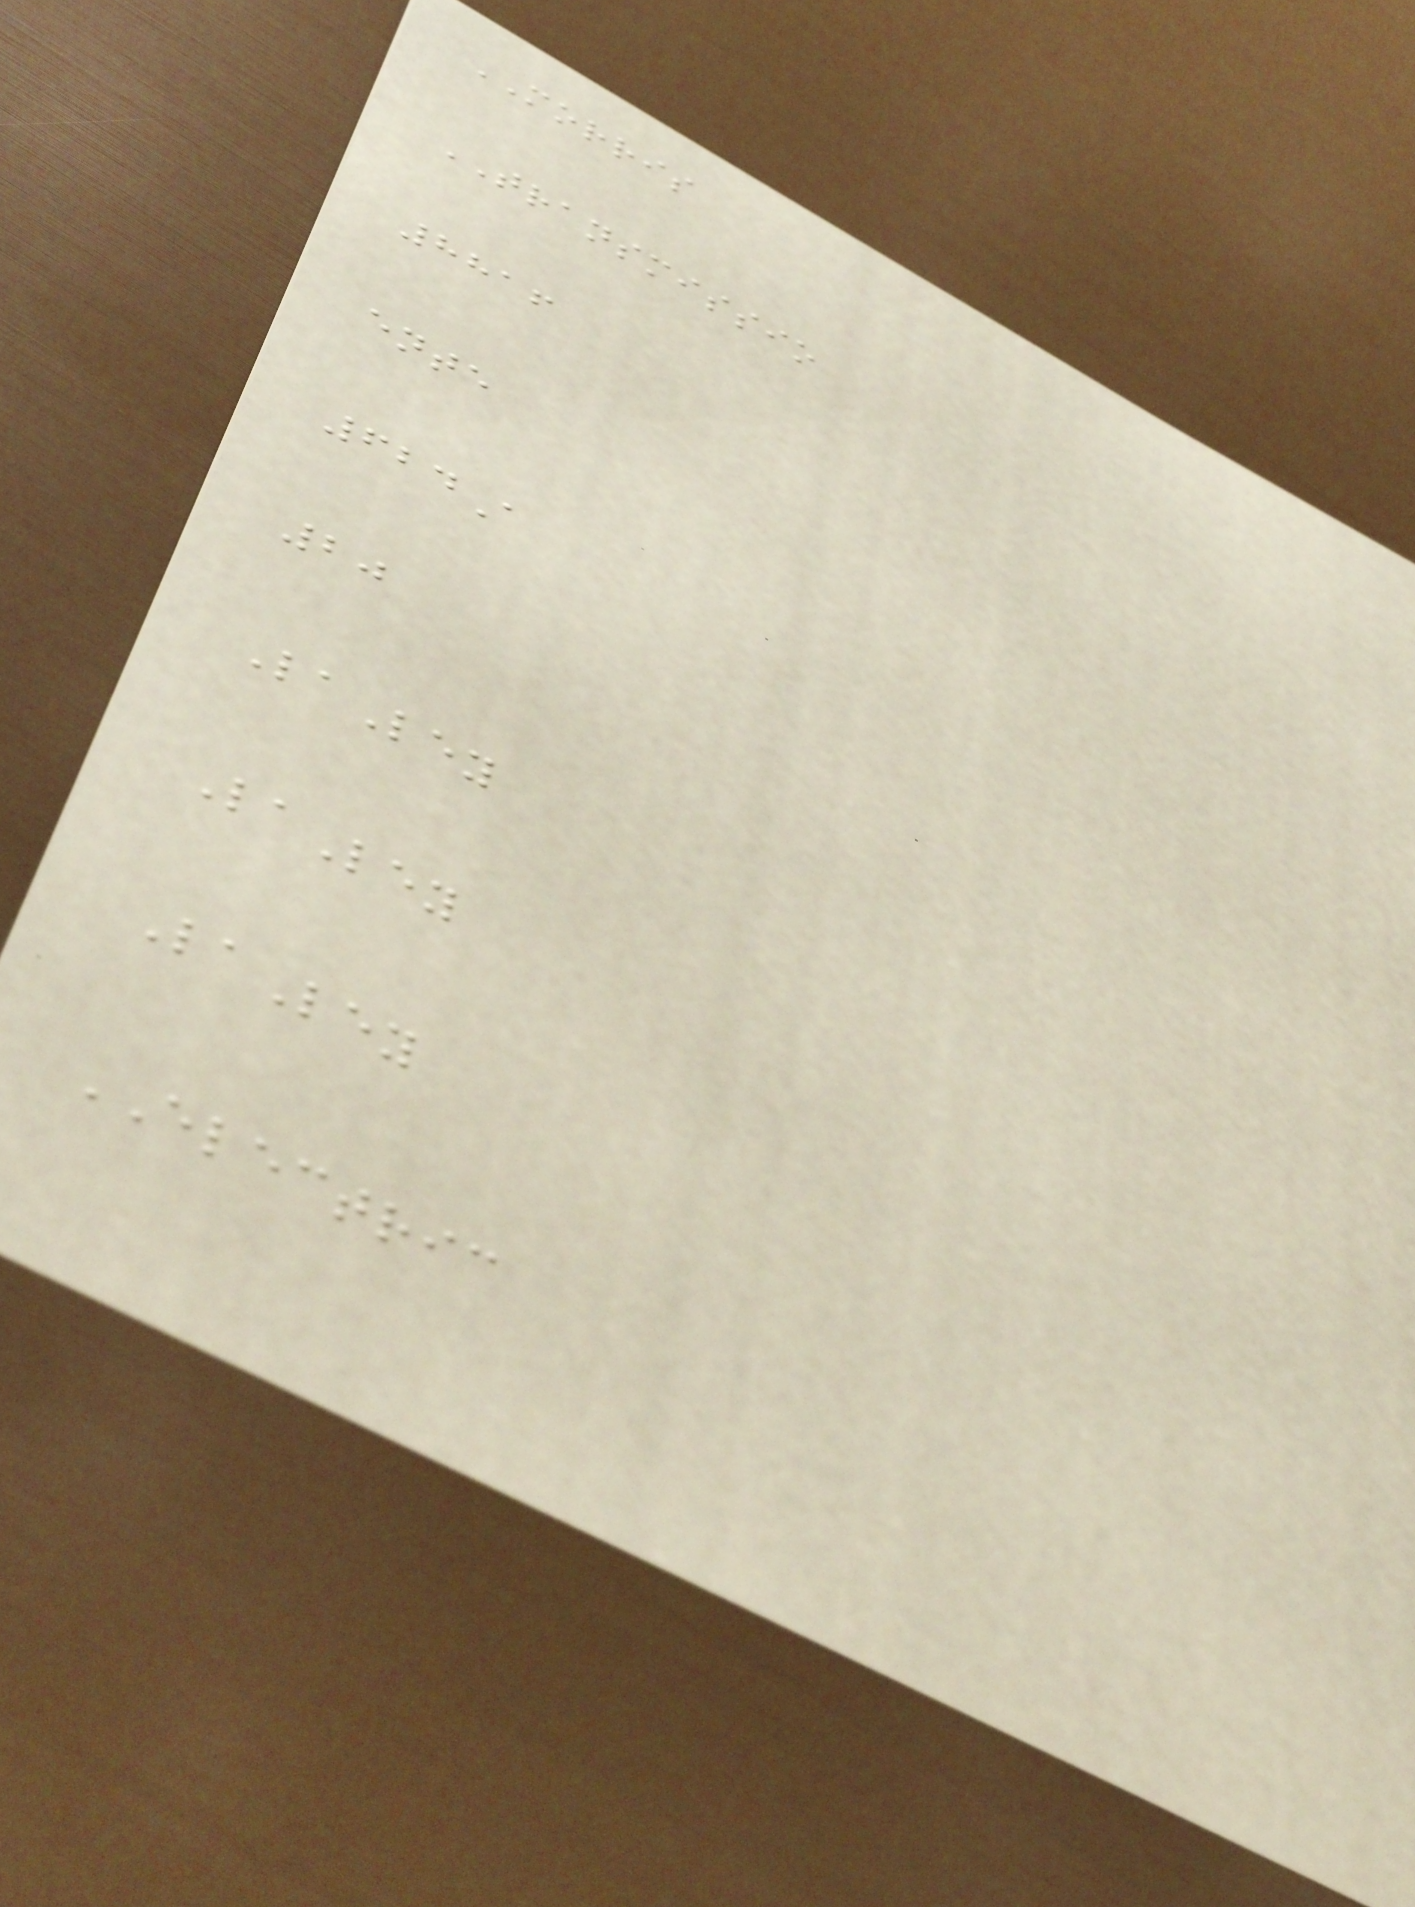MORRIS
TRANSMISSIO
8816
ente
624A
20
LaLey
LaLey
LaLey
ELECTRIC
